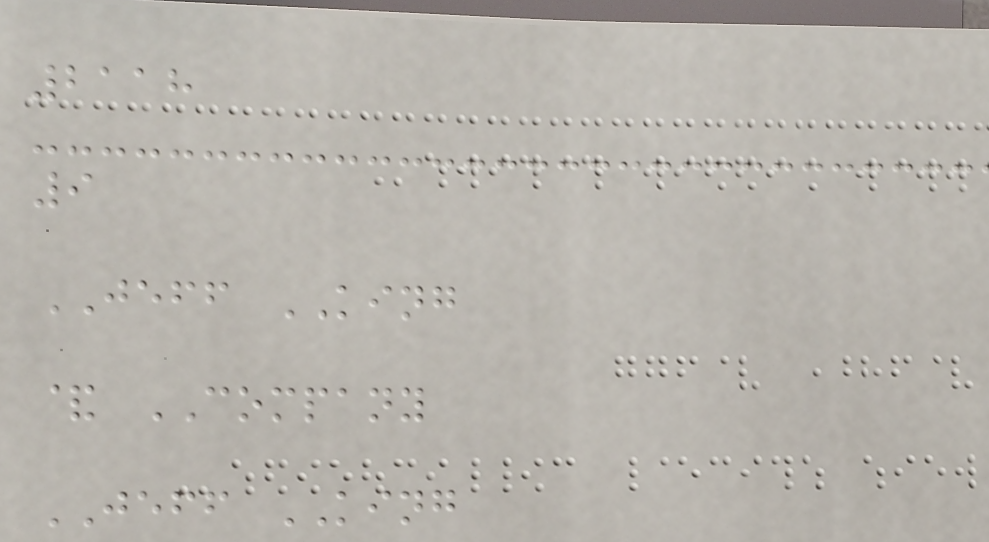2118
9
JEFF KING
& COMPANY
JEFF KING
